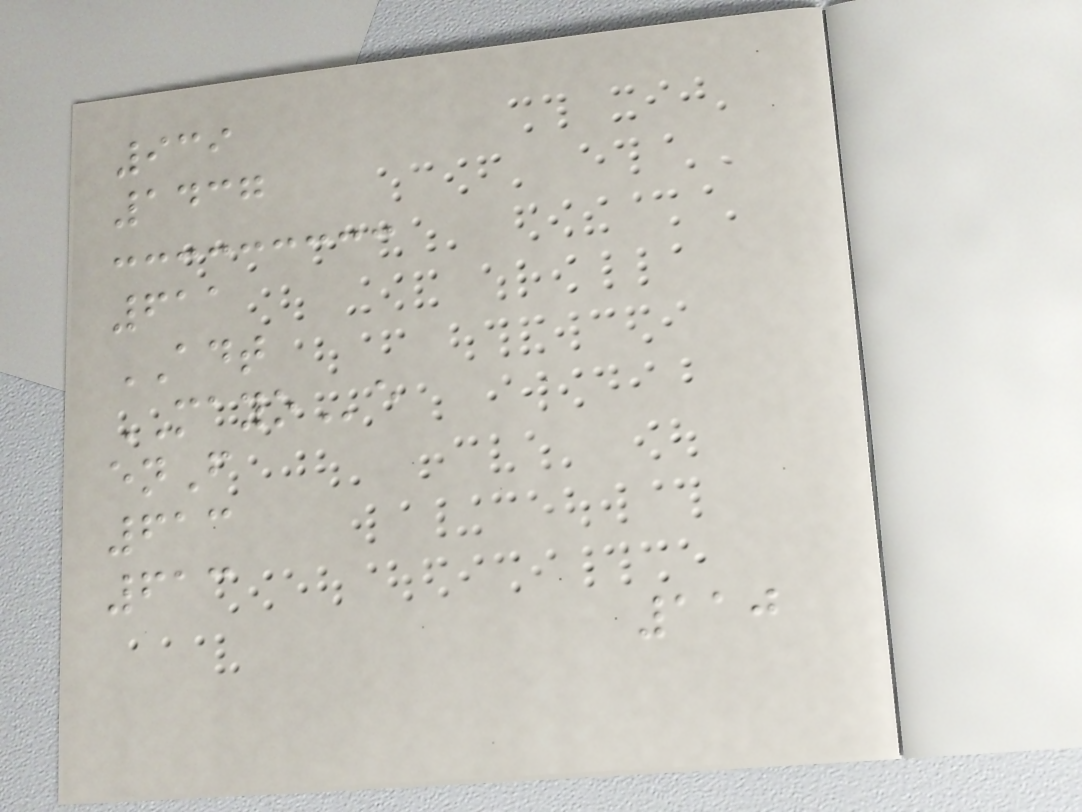939
1437
611
ADT
MAYOe
enF
613
613
110
